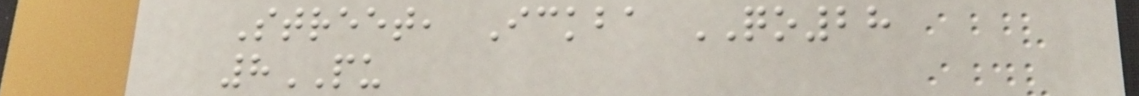Street, Ickba QO28
8PU
